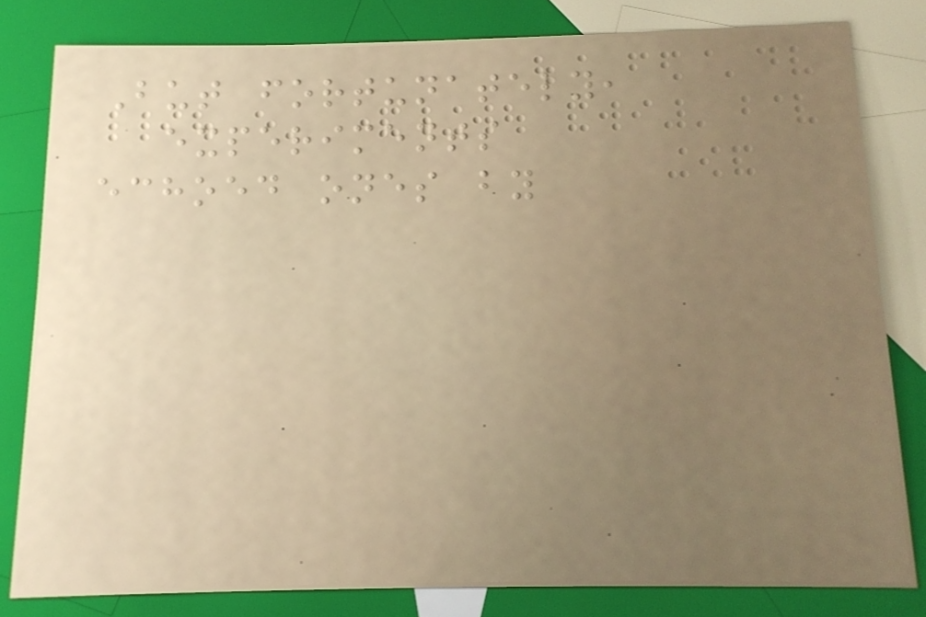But fortunately,
experiments
echoed ones by
